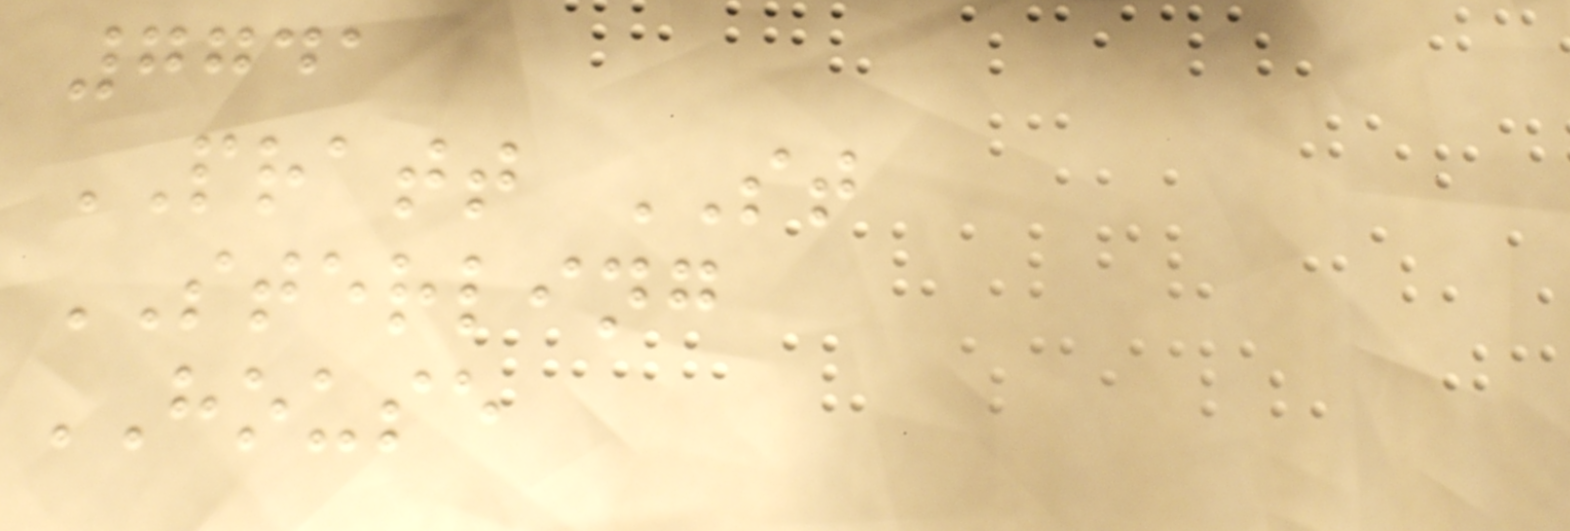7741
PRATT ST
STERLING
HOUSE
